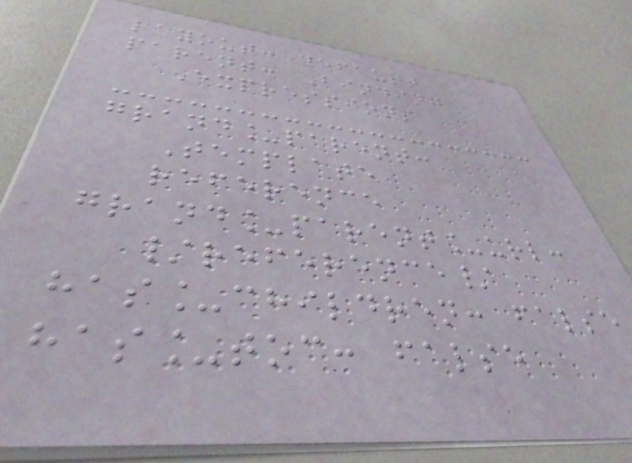layout: default
parent: Binding
Expressions
grand_parent:
Template
reference
grand_parent_url:
/reference/
has_children: false
has_toc: false
